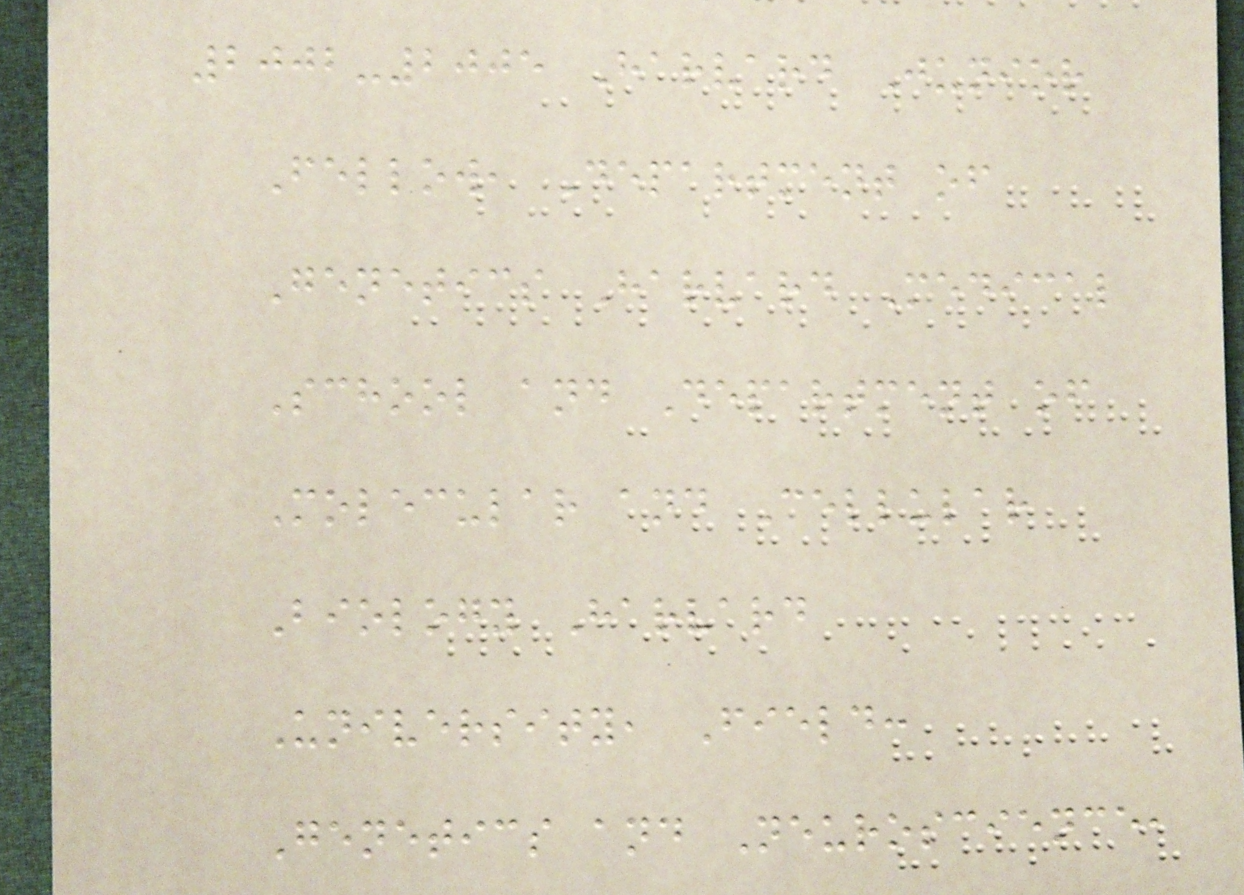2002-2005 Harvard Junior
Fellow, Department of
Genetics Harvard Medical
School and Department of
Molecular and Cellular
Biology Harvard
University, Field:
Genetics and Neuroscience,
